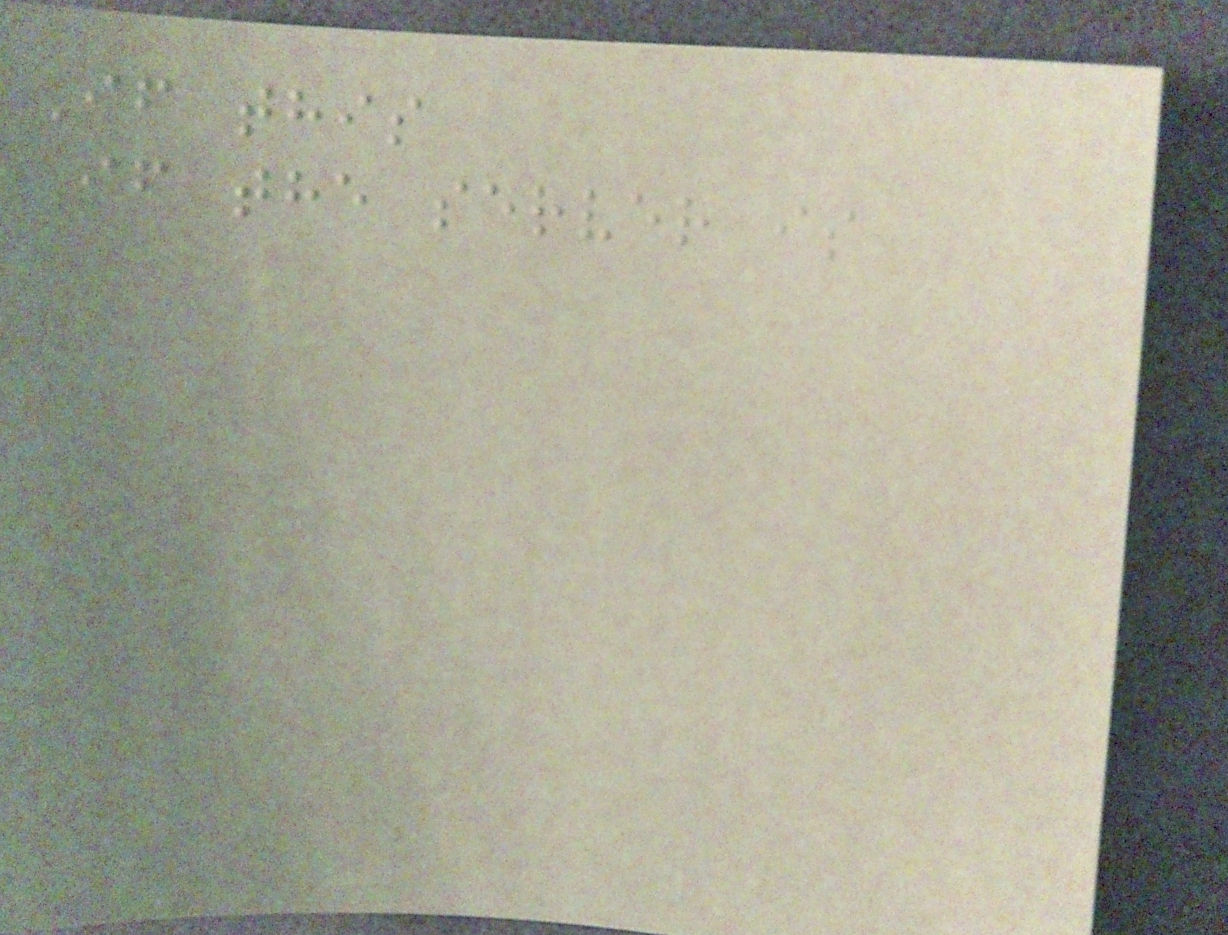If this
If the server is
